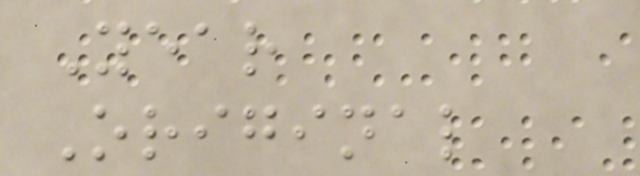Year
Original
